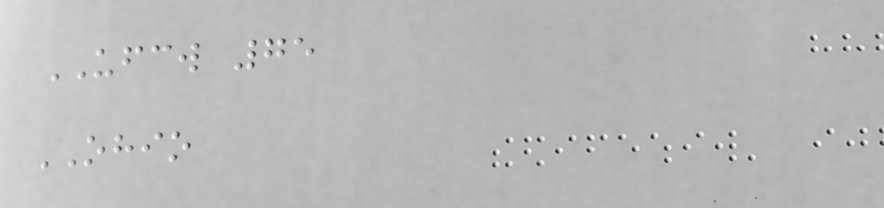UFCW 75
OHIO
